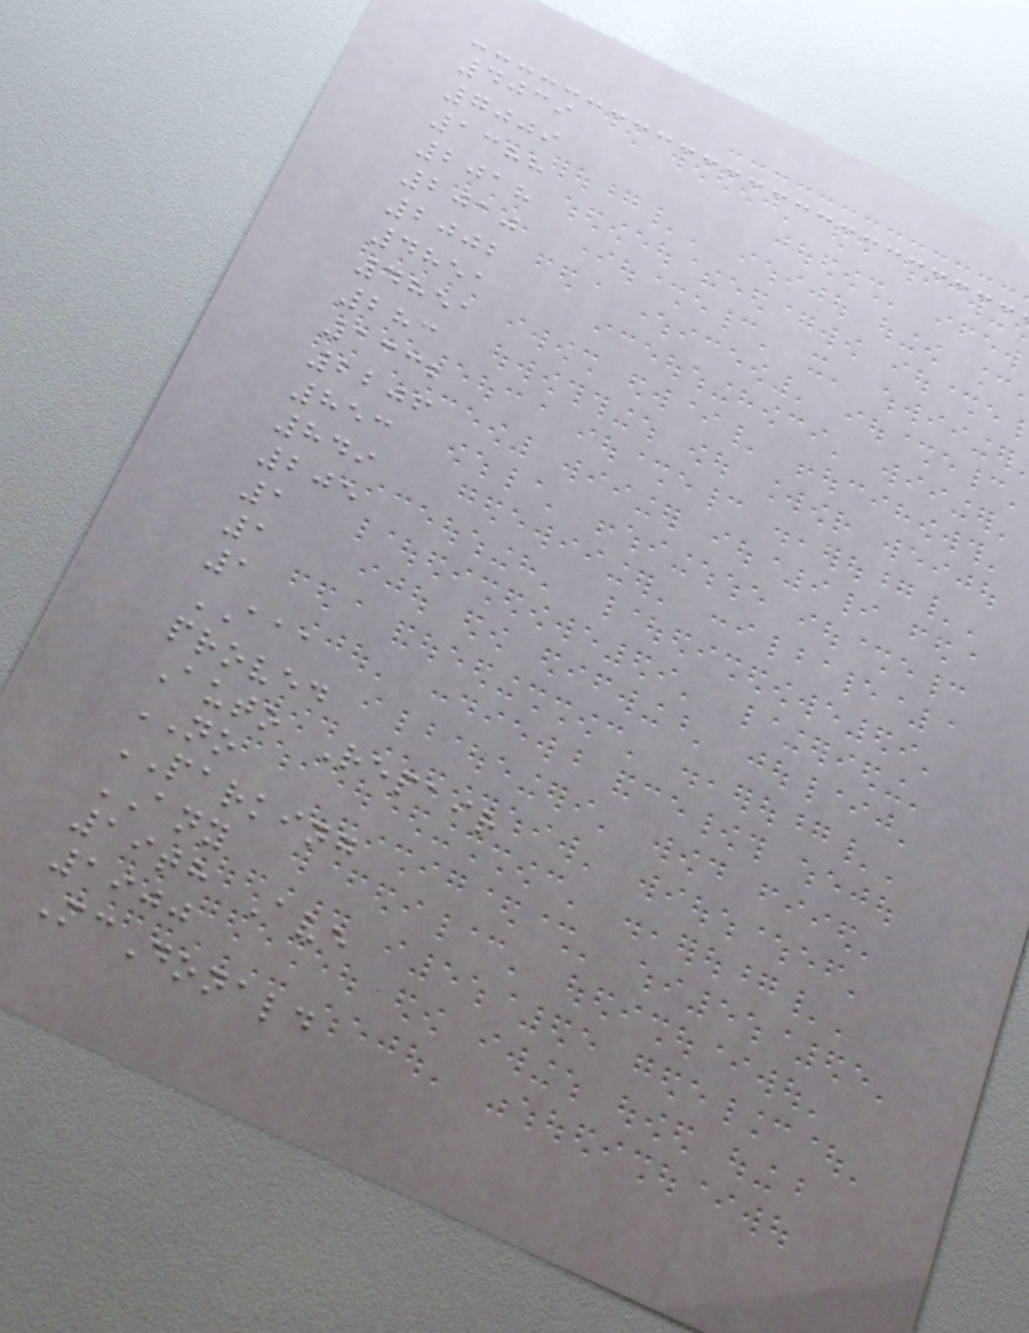4039
7009
1388
2018
2010
2002
4851
4851
283
1332
2206
853
849
205
1
1
1
AAA
proved
Auto Repair
NO
PARKING
ANY
19th Ave
1900
McDonald
